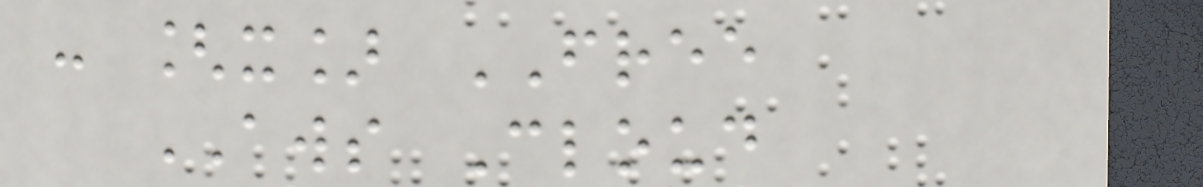- [x] FREE
AWS Cloud
